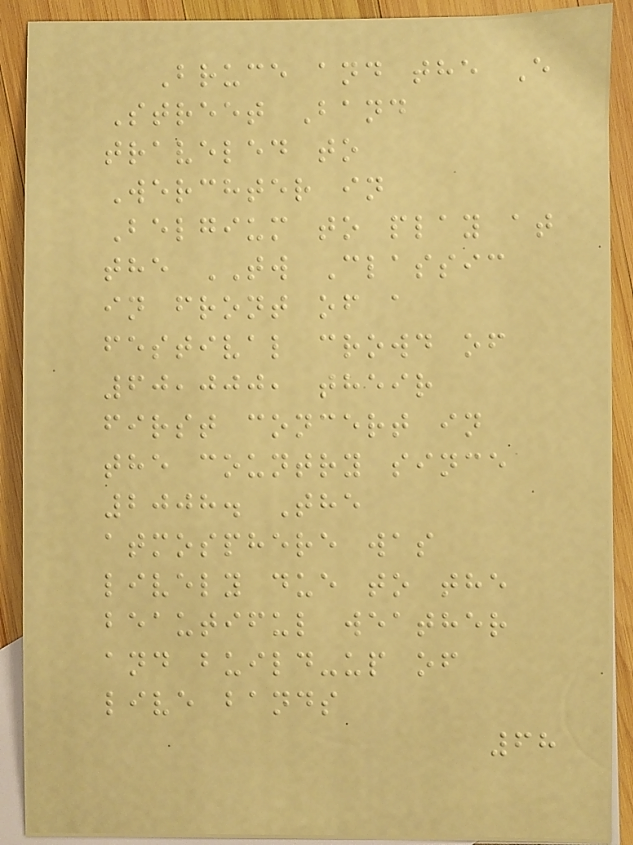Bruce and the E
Street Band
traveled to
Werchter in
Belgium to play at
the TW Classic
in front of a
festival crowd of
60,000, their
first concert in
the country since
2008. The
atmosphere was
lively due to the
beautiful weather
and build-up of
live bands
68
